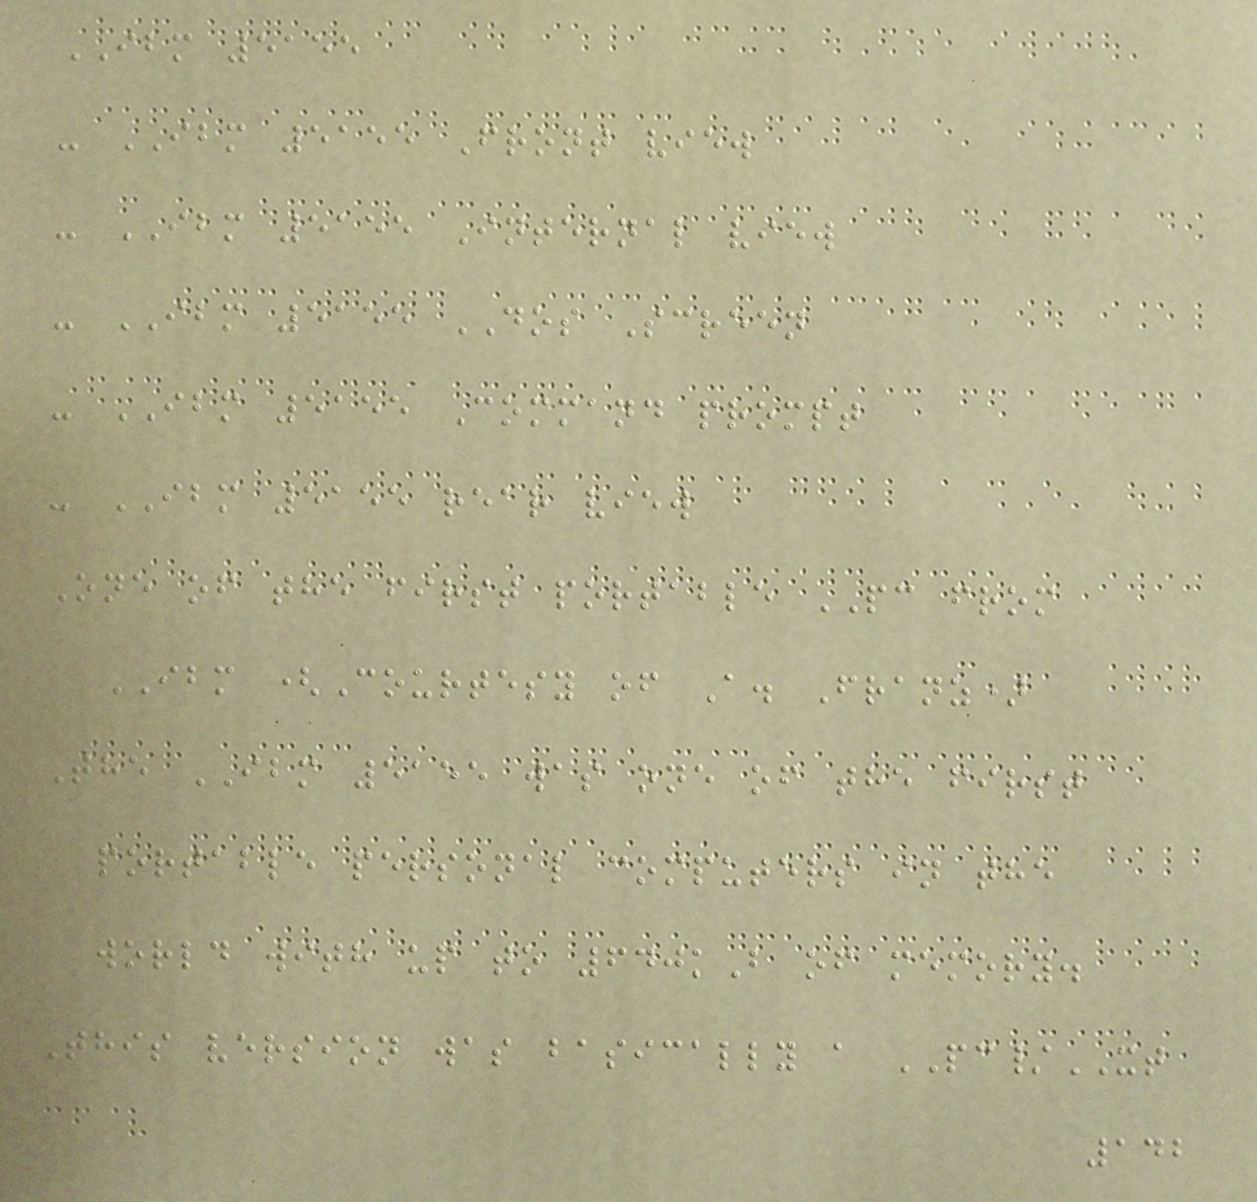IBM 5155
- IBM 5155 Front view
- IBM 5155 Internal view
- IBM 5155 DOS Screen
- IBM 5155 Command prompt
- IBM 5155 rear view
One of the first portable PC from
IBM (Courtesy of A. Franz)
The IBM 5155 was one of the first
portable personal computers in the
world with up to 640kB of memory.
This version was basically a PC/XT
142
